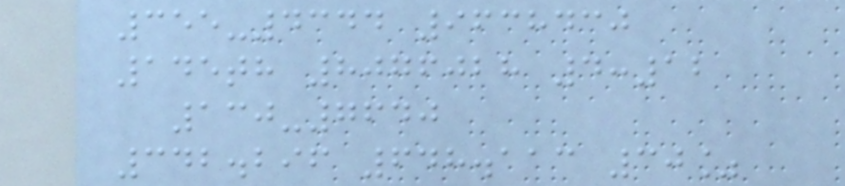355-4344 9638430
145th 8076028 4:12
130-7640
342.296 648.113 30%
